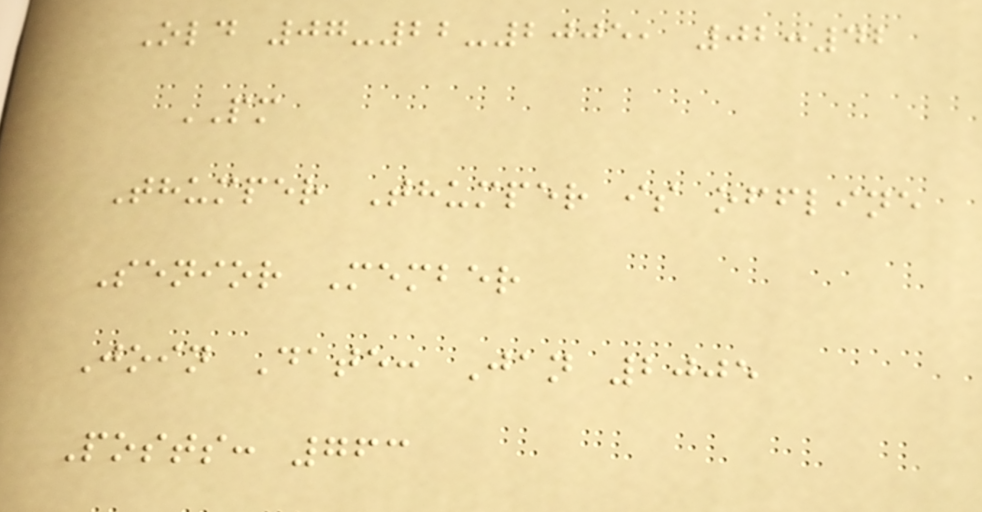Old 07-22-2005, 02:42
PM
Thumper Thumper is offline
Senior Member
Join Date: Jan 2005
Posts: 763
